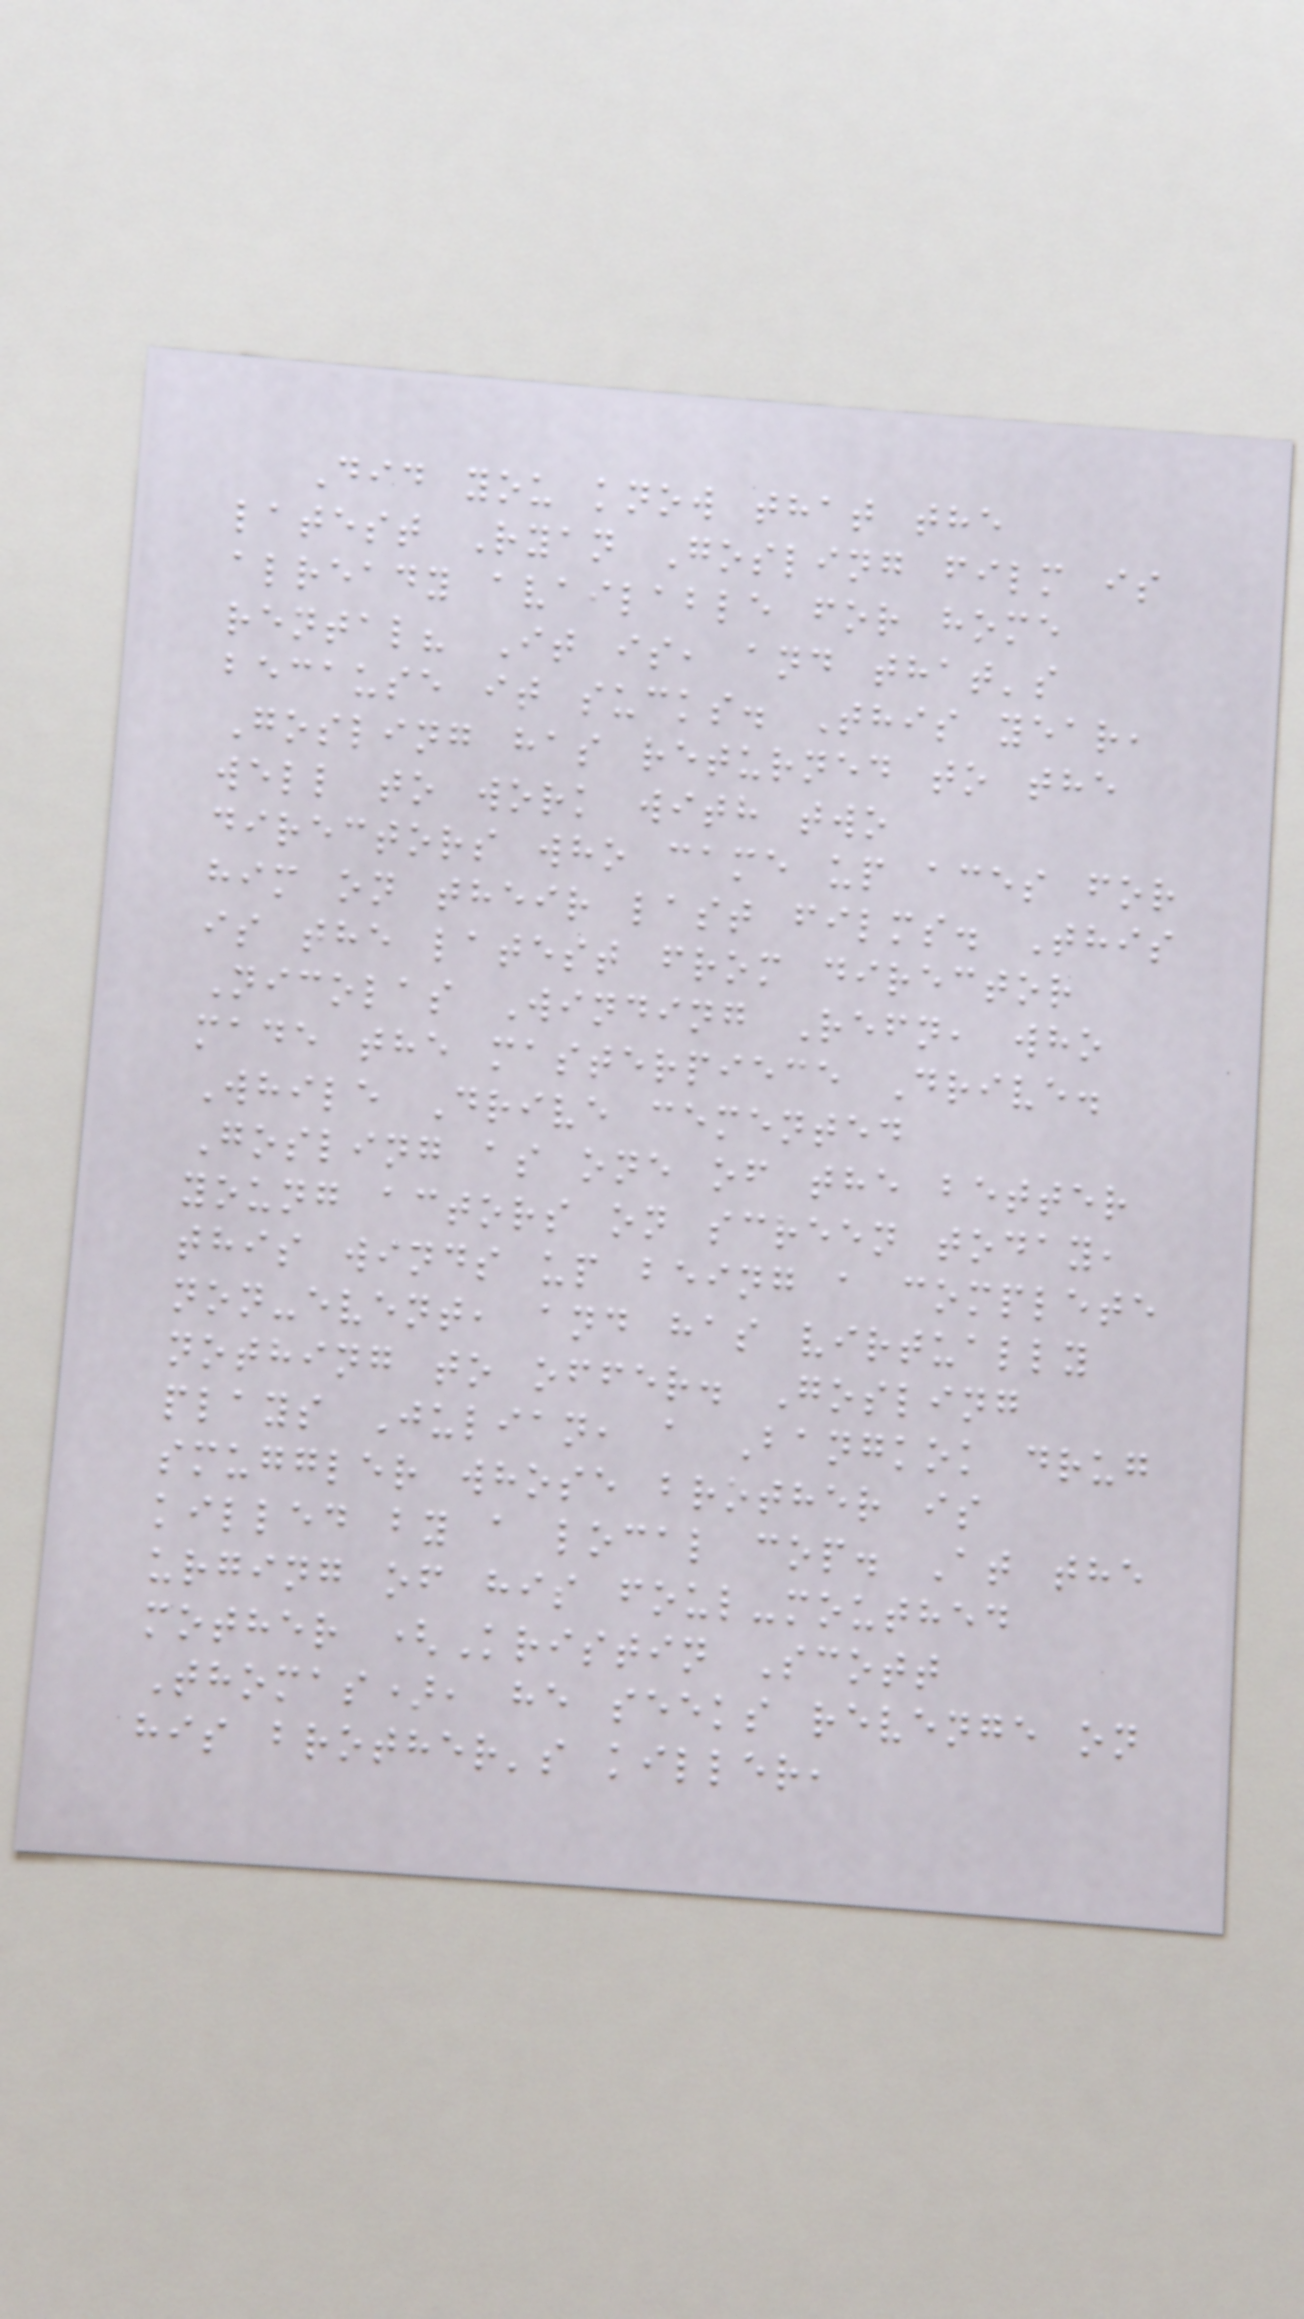Did you know that the
latest Ryan Gosling film is
already available for home
rental? It is, and that's
because it sucks. This year,
Gosling has returned to the
well to work with two
directors who came up aces for
him on their last films. This
is the latest from director
Nicolas Winding Refn, who
made the masterpiece Drive.
While Drive cemented
Gosling as one of the better
young actors on screen today,
this winds up being a complete
non-event, and has virtually
nothing to offer. Gosling
plays Julian, a Bangkok drug
smuggler whose brother is
killed by a local cop. At the
urging of his foul-mouthed
mother (Kristin Scott
Thomas), he seeks revenge on
his brother's killer,
